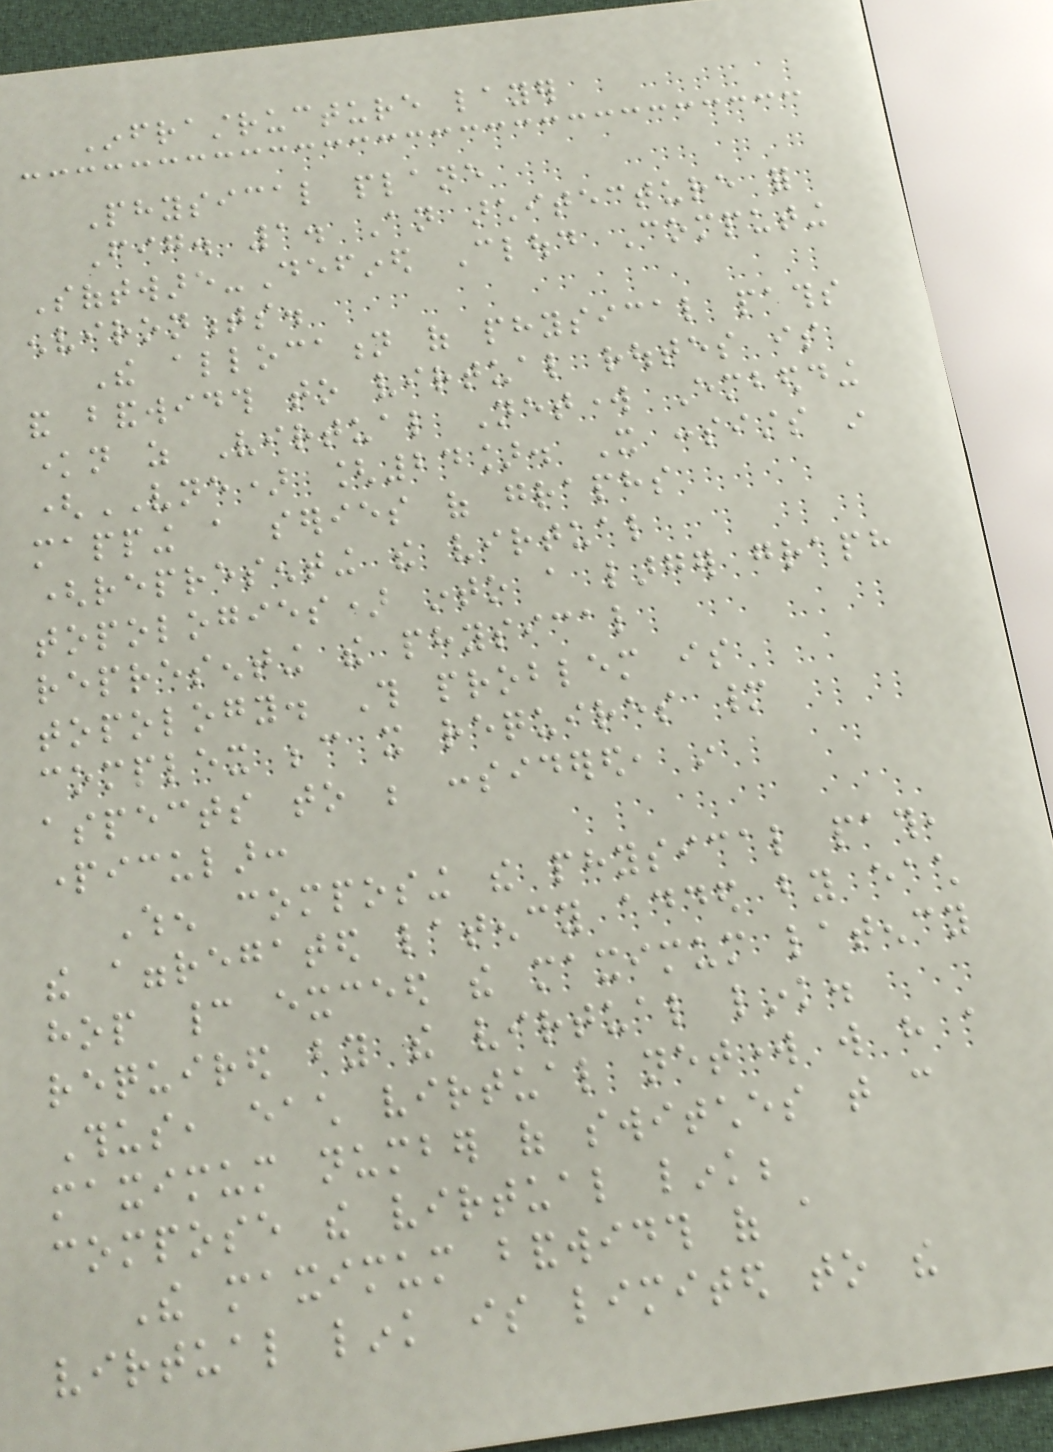Infrastructure layer
Physical plane
Fig. 1. An architecture for
Software-Defined Cloud Computing
environments.
The allocation of physical paths
and bandwidth to virtual routes is
known as Virtual Network Embedding
(VNE) [24]. It consists in
mapping a series of graphs
(representing the virtual
topologies) into a larger graph
representing the physical
topology. This problem is
complex because it requires many
aspects to be considered, in
particular:
When composing the physical path,
the aggregated latency added by each
hop cannot exceed the maximum latency
required by the virtual link.
Thus, each virtual network will have a
maximum number of switches that can
compose the virtual link;
The maximum bandwidth of a
virtual link is limited to the
